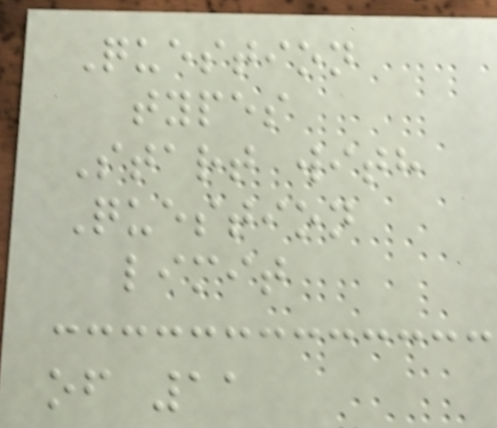Question
types
Start with
Question
limit
of 11
